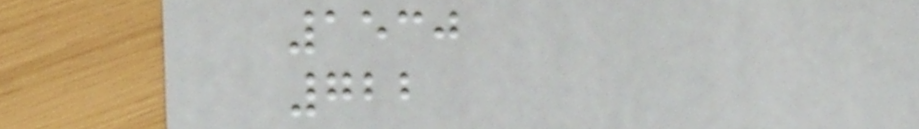1530
722
